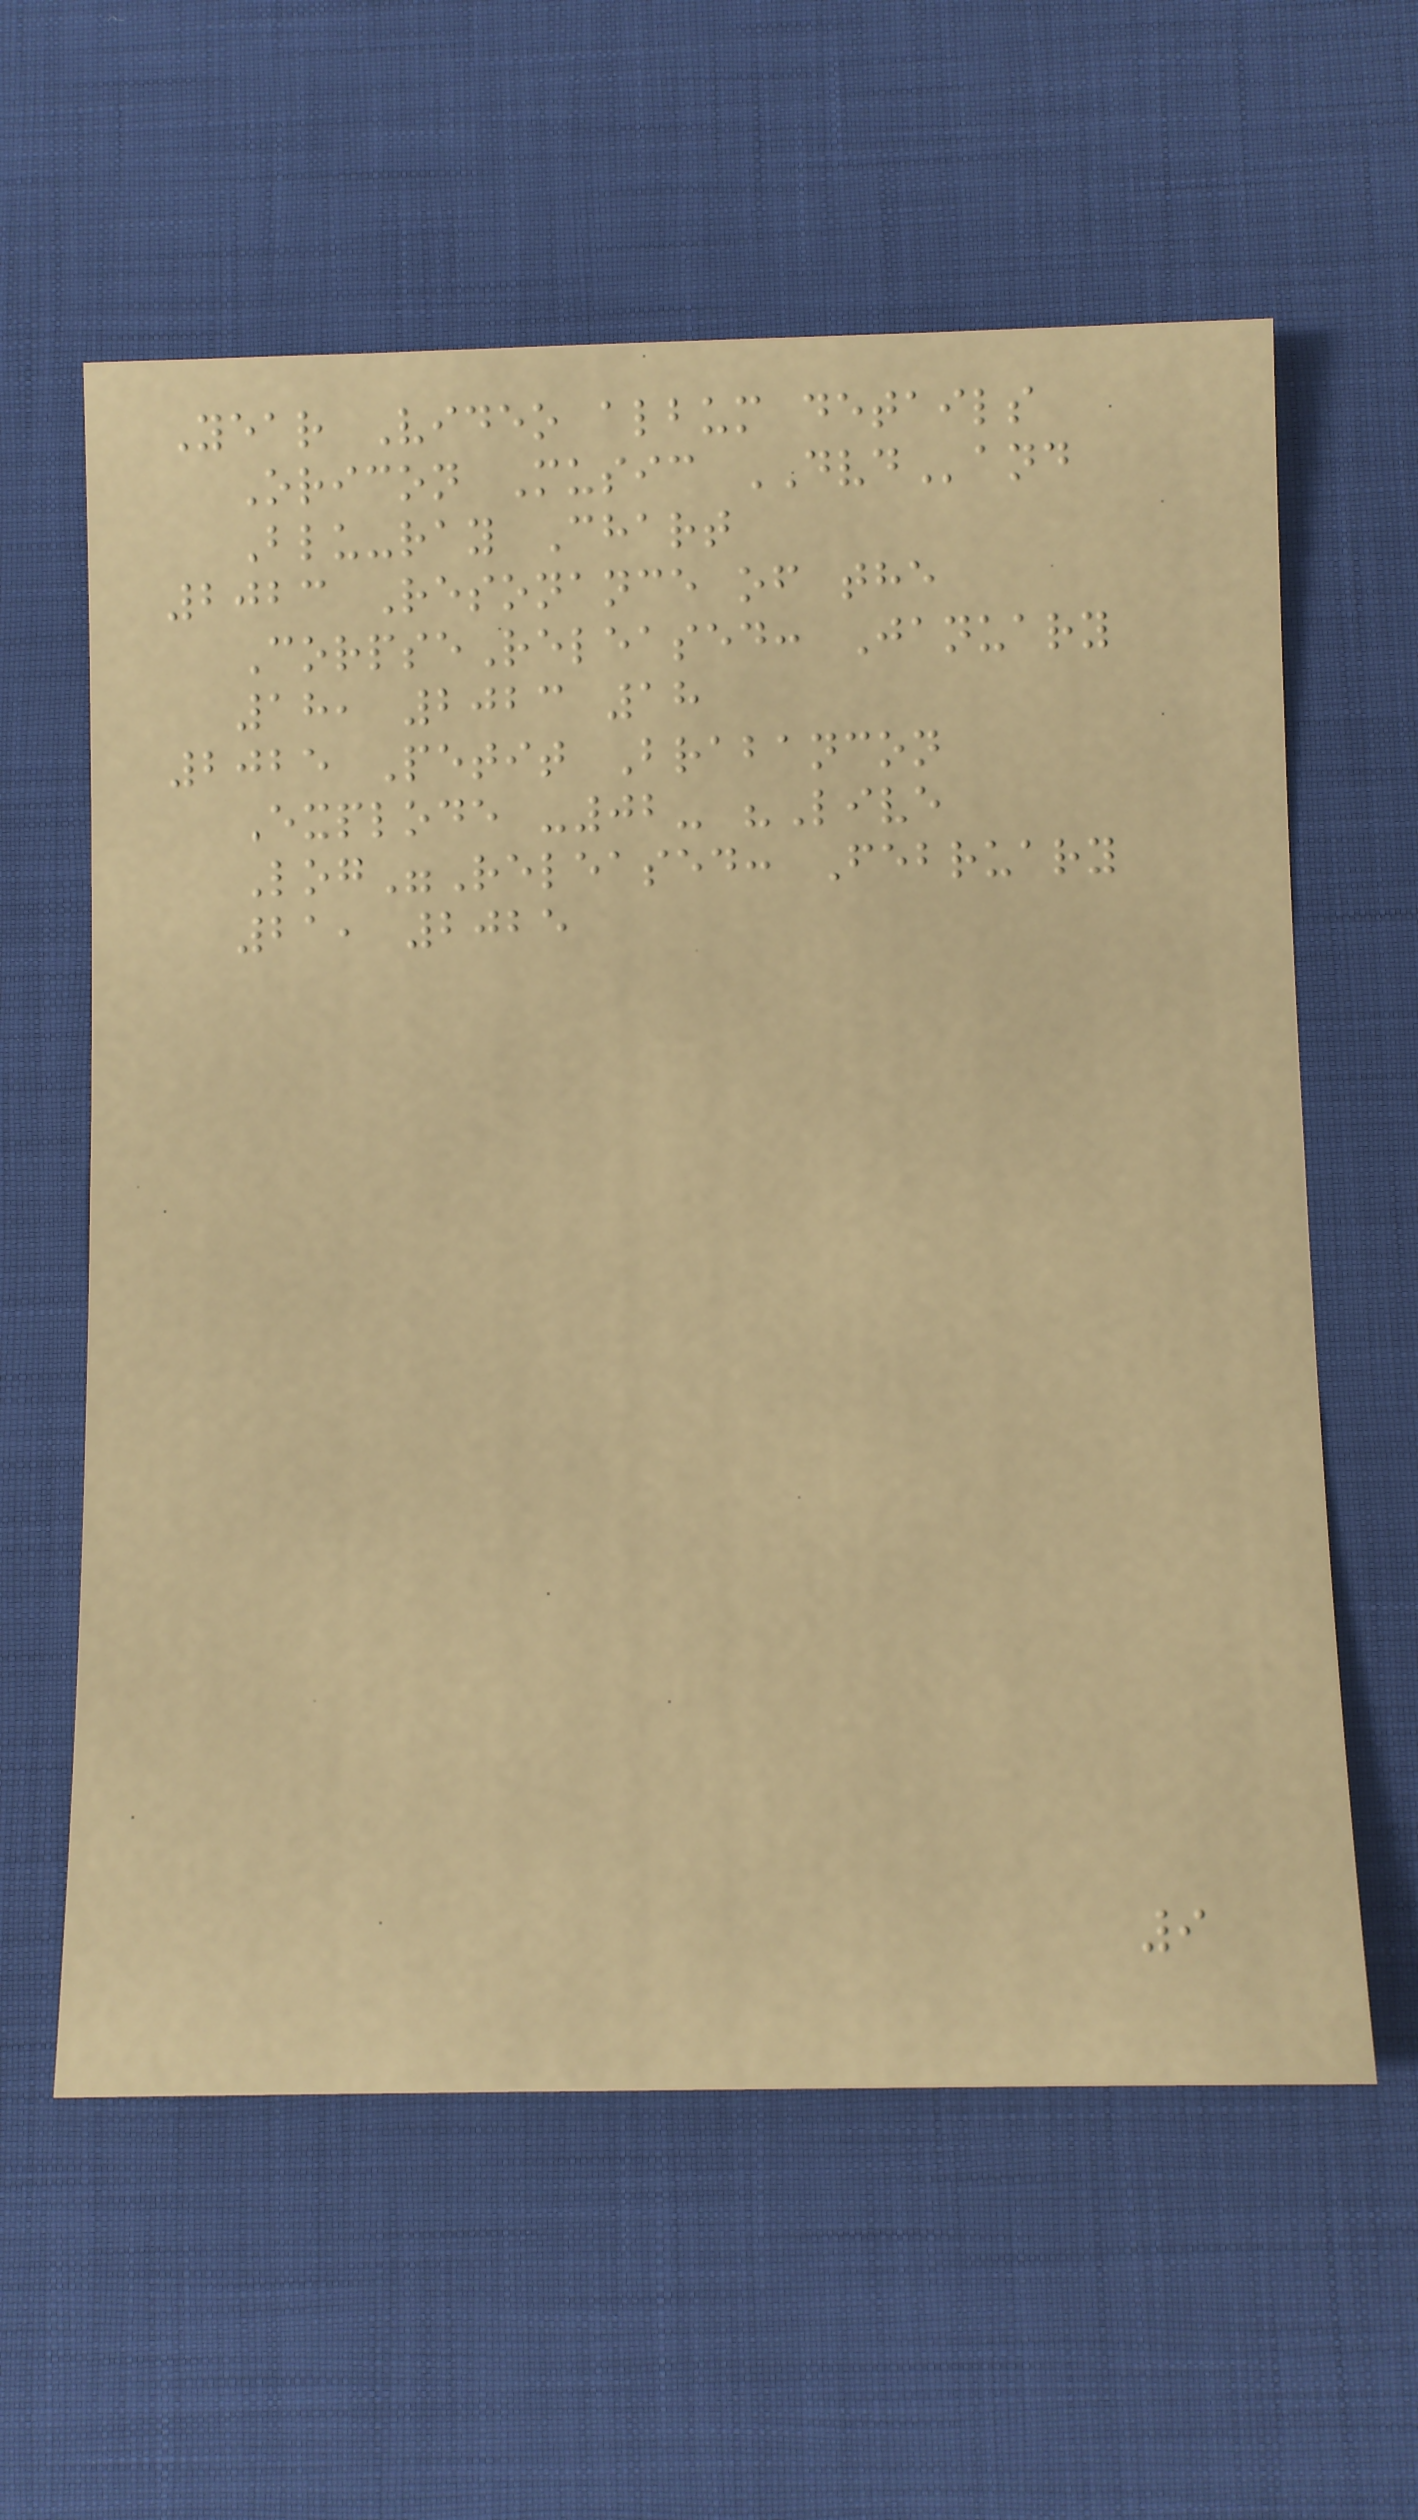Year Video album details
Oricon Music DVDand
Blu-ray Chart
2023 Resonance of the
CorpseReleased: January
18, 2023 18
2025 Petit Brabancon
Explode -02- "Live
Log"Released: February
21, 2025
9
